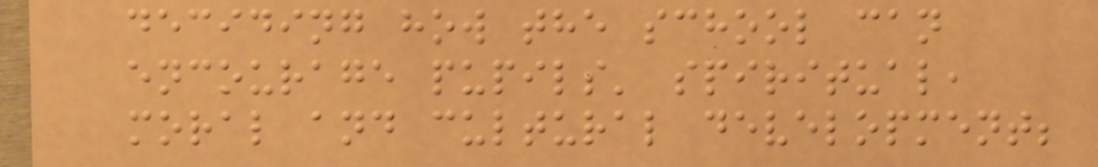deciding how the school can
encourage pupils' spiritual,
moral and cultural development;
